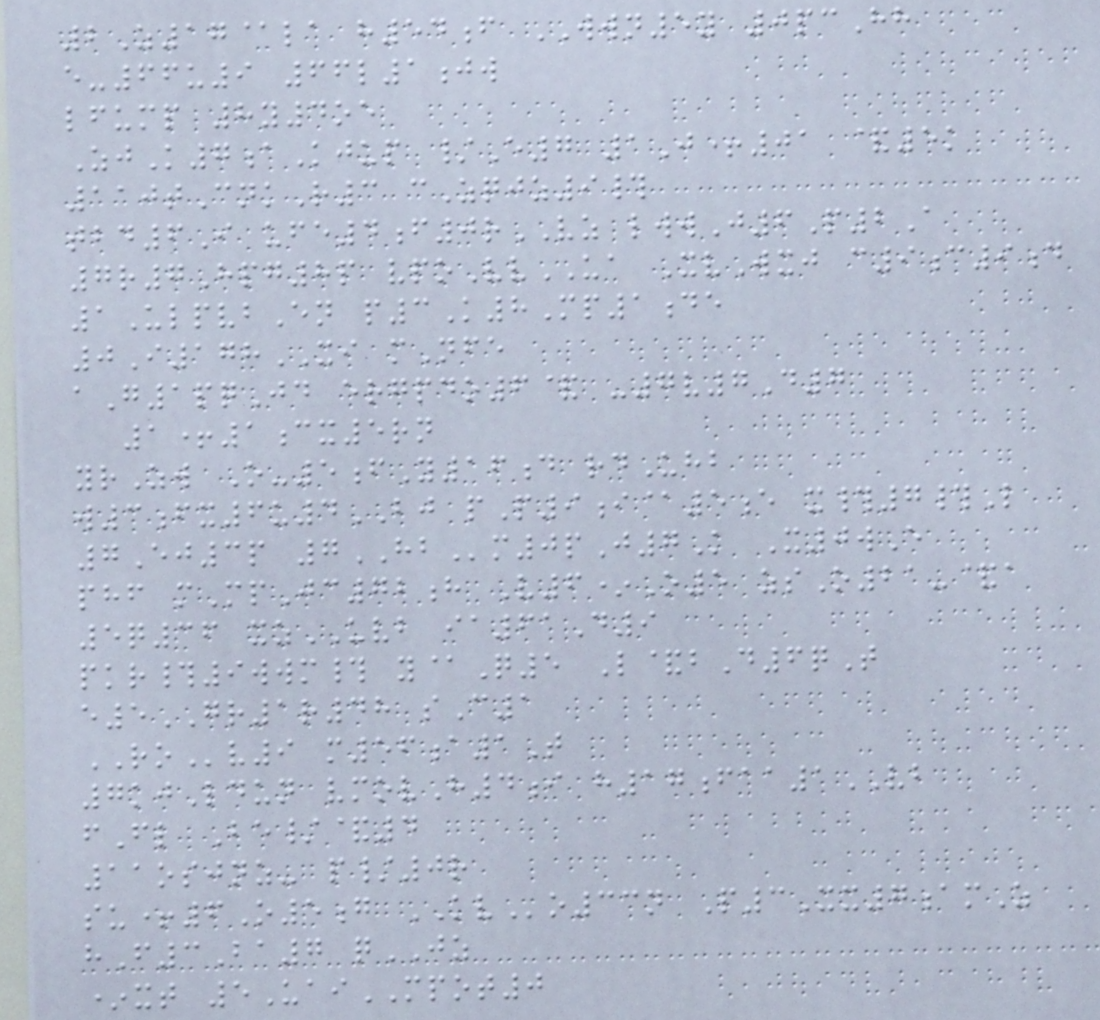2Z17@la h54f WWN5y 0pcHh
e-66u9 66l1jw
lfump 8y4oe
ZjK7aKjup /E7 1J+01 &5k
110tCnkR3 cZqjz9#
tbd6I ufe4f0rVZ lwwJ6P2A
7r7Hpg8p vpoVvUA XvWxj c9c9d
1UlpvbEn p3K8Mp1de
0I178XI mNfe
aG1pqJd ergpdo6& -7v7D7
1+1cx5rn
yrZw O-5fY16d rdUhb
w3fx6u4BJ pP9i@5e x#7#L
7Ej3p 7HBm0pJ7K X0wE
phf mMpJc72h V6*O5 zsO21-&a
5q36 xzUVB ia61D9
pkr#9wwm# y@Q5 L&bD6qT
e5GR1r48 sC1
ROv9 m56a1T
7kjLdun vmovH4i h17faa1VB
fFl Be/&4
11osjnz- p/0r
su+6O5g KVo33n P3Xx7amZ
hF3Ba7 qJZ
*xt 5UaiMPOT0
